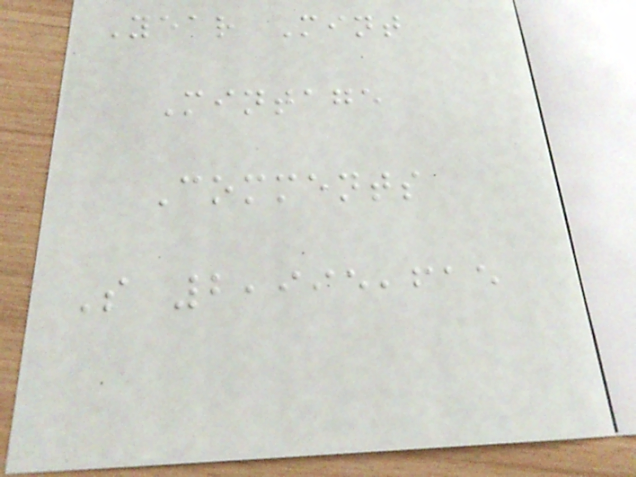Year Mint
Mintage
Comments
S 2,995,615
